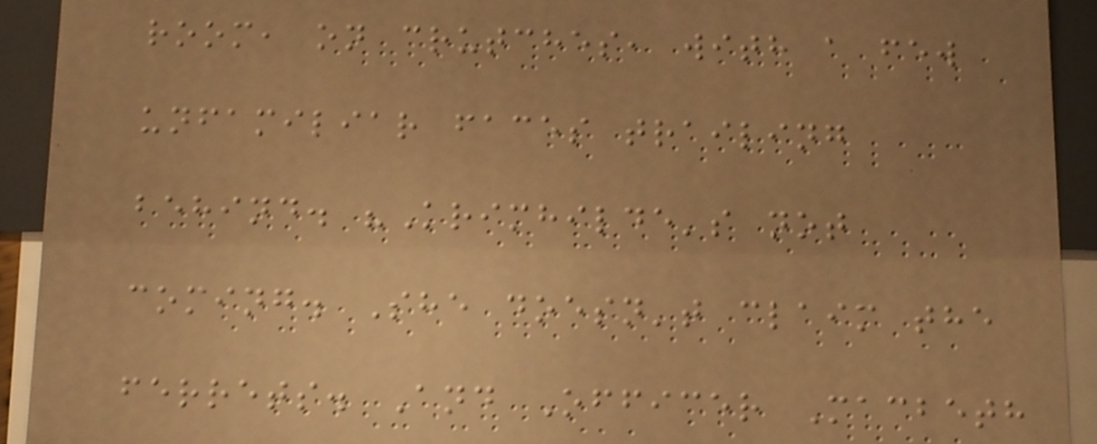room, on crutches, with a few
unfamiliar faces trailing
behind. "Krimhilde's not
coming. She doesn't claim the
ferrets. And Officer Macbeth
